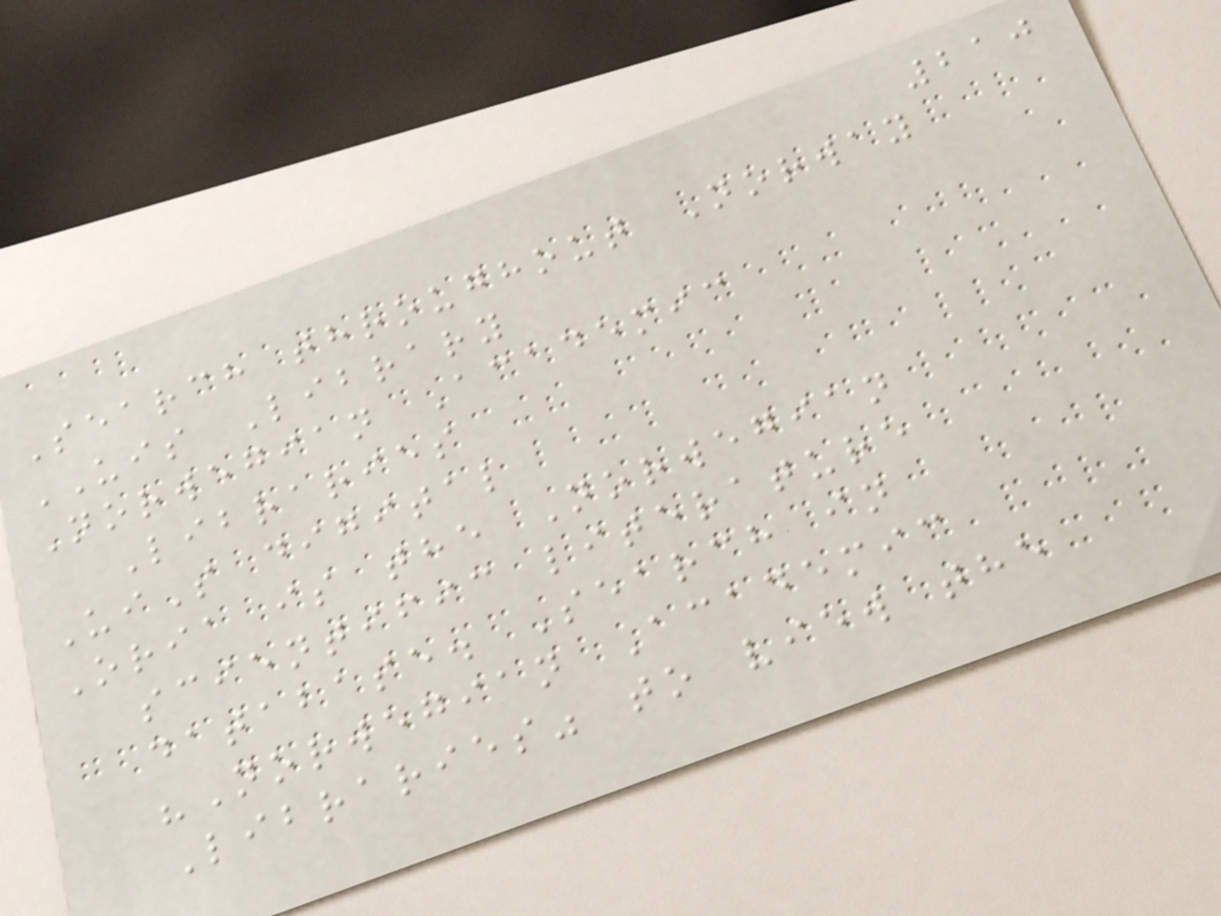210
Search throughout Norway
UIS Library
Norwegian Academic
Libraries
UiS digital
Oria is the Norwegian
scientific literature
database. Search in
"Norwegian Academic
Libraries" to view the
